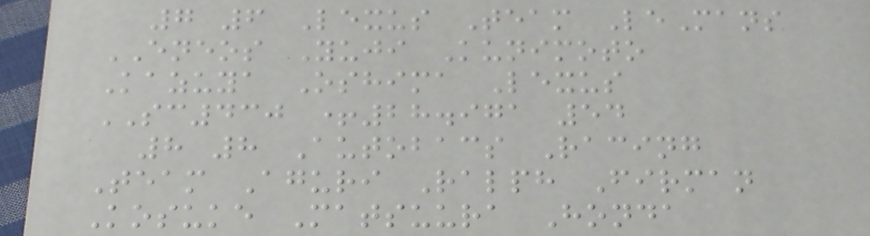7 6 Lexus Team LeMans
ENEOS Yuji Kunimoto
Kazuya Oshima Lexus
SC430 +28.971 54
8 8 Autobacs Racing
Team Aguri Ralph Firman
Kosuke Matsuura Honda
